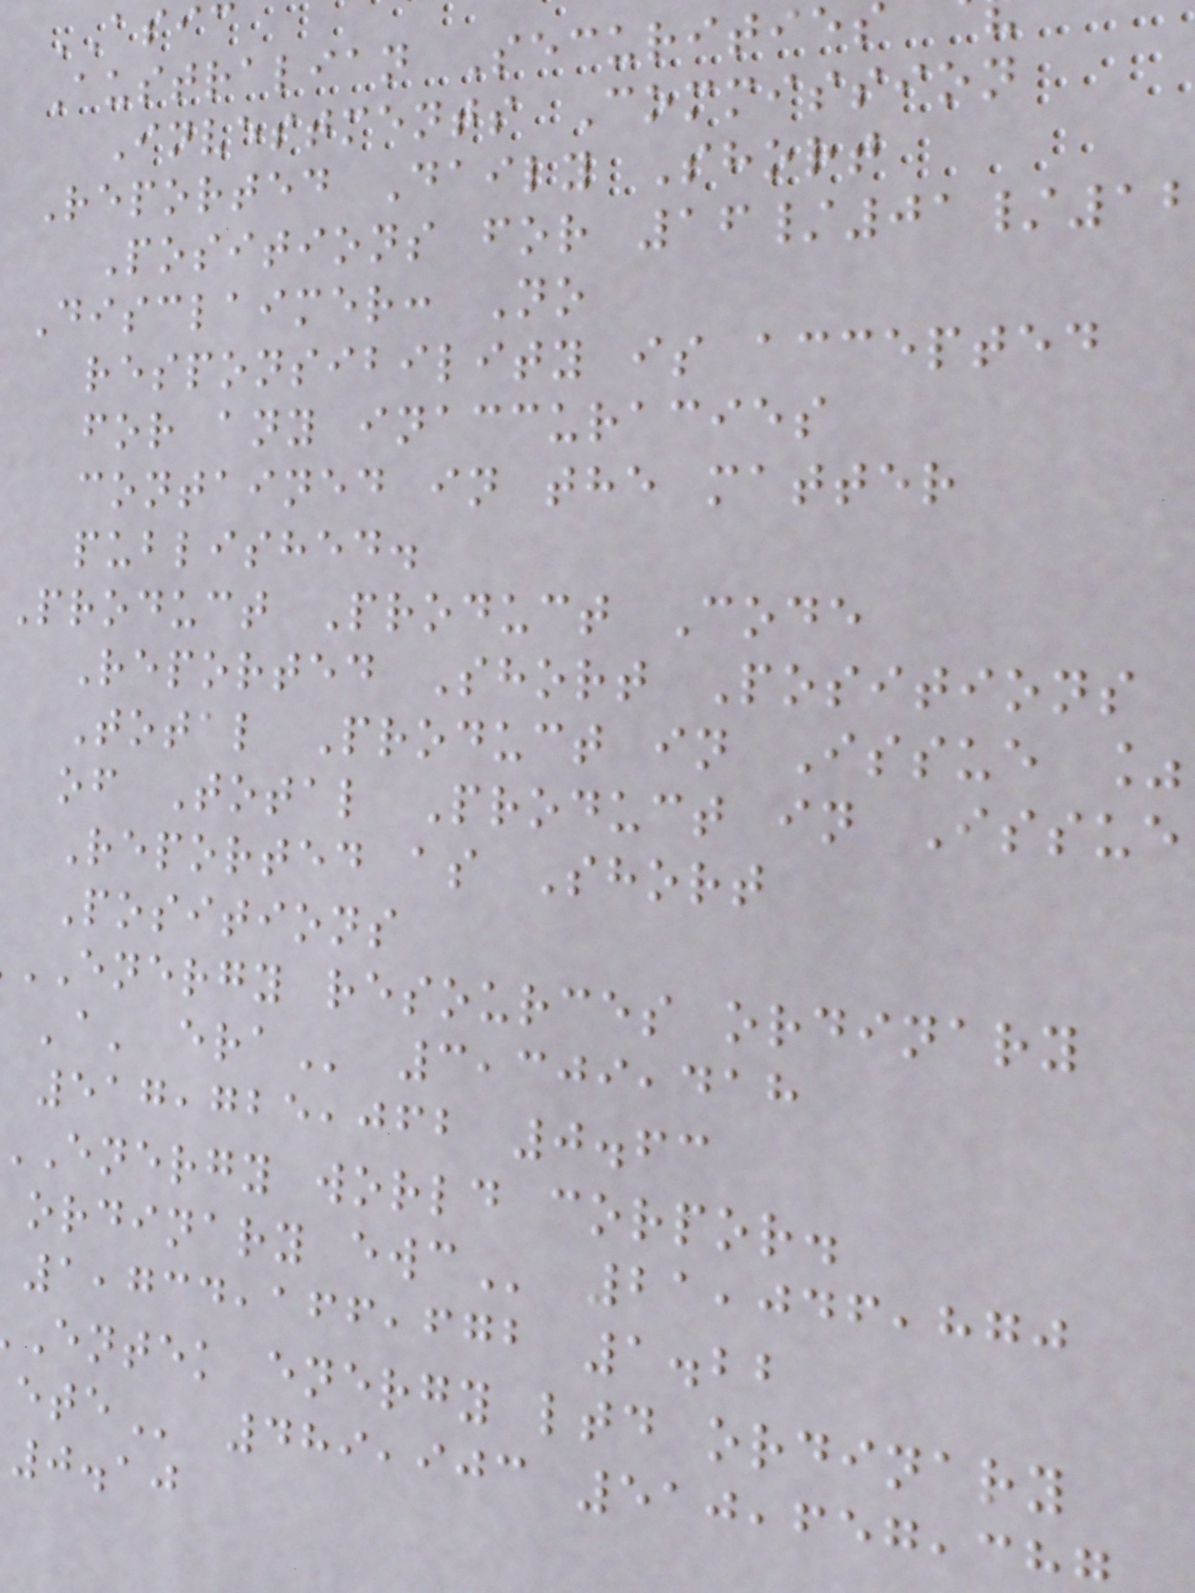ASIC
Australian Securitie
Investments Commission
Reported Daily Short
Positions for 16/01/1
Disclaimer: No
responsibility is accepted
for any inaccuracies
contained in the matter
published.
Product Product Code
Reported Short Positions
Total Product in Issue %
of Total Product in Issue
Reported as Short
Positions
ENERGY resources ordinary
517,725,062 0.63
energy world corpor.
ordinary
1,734,166,672 1.22
entek energy ltd ordinary
489,903 510,657,38
0.10
